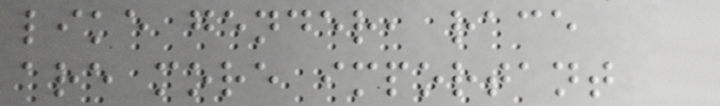like gender, race
are more important
